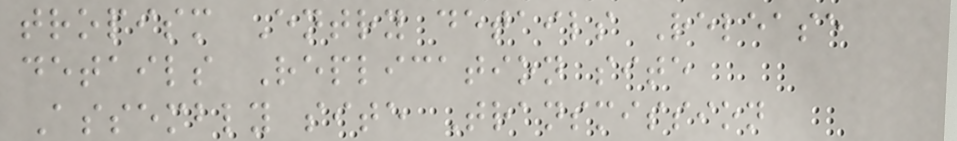tropism Entry details Release
details Replication site
Assembly site Transmission
